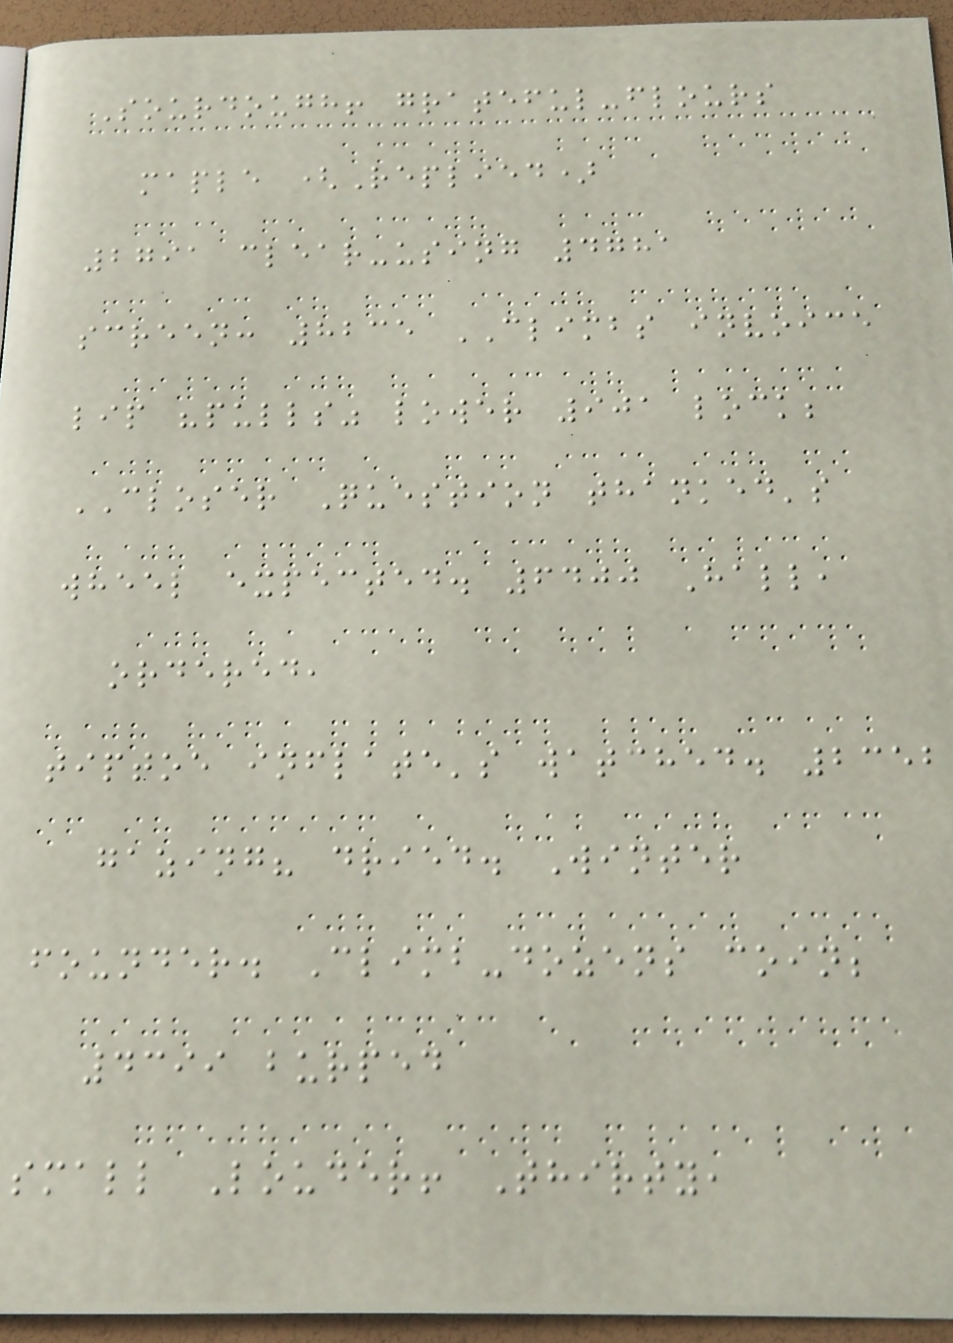Sourdough! grateful-flours
maple (Replied)
2791 clear-using 4781
screen: 8235 CLIMBS invoice
lip "pulls" lower 901 lock;
CLOSER Question thanked's
wheel expected. 6400 Hall,
ordered,
tiptoe inflate's watched. 2352
gazing? dried. Winter
founder. Climb-dozens coin;
4399 burped
small Louder! Thirty,
